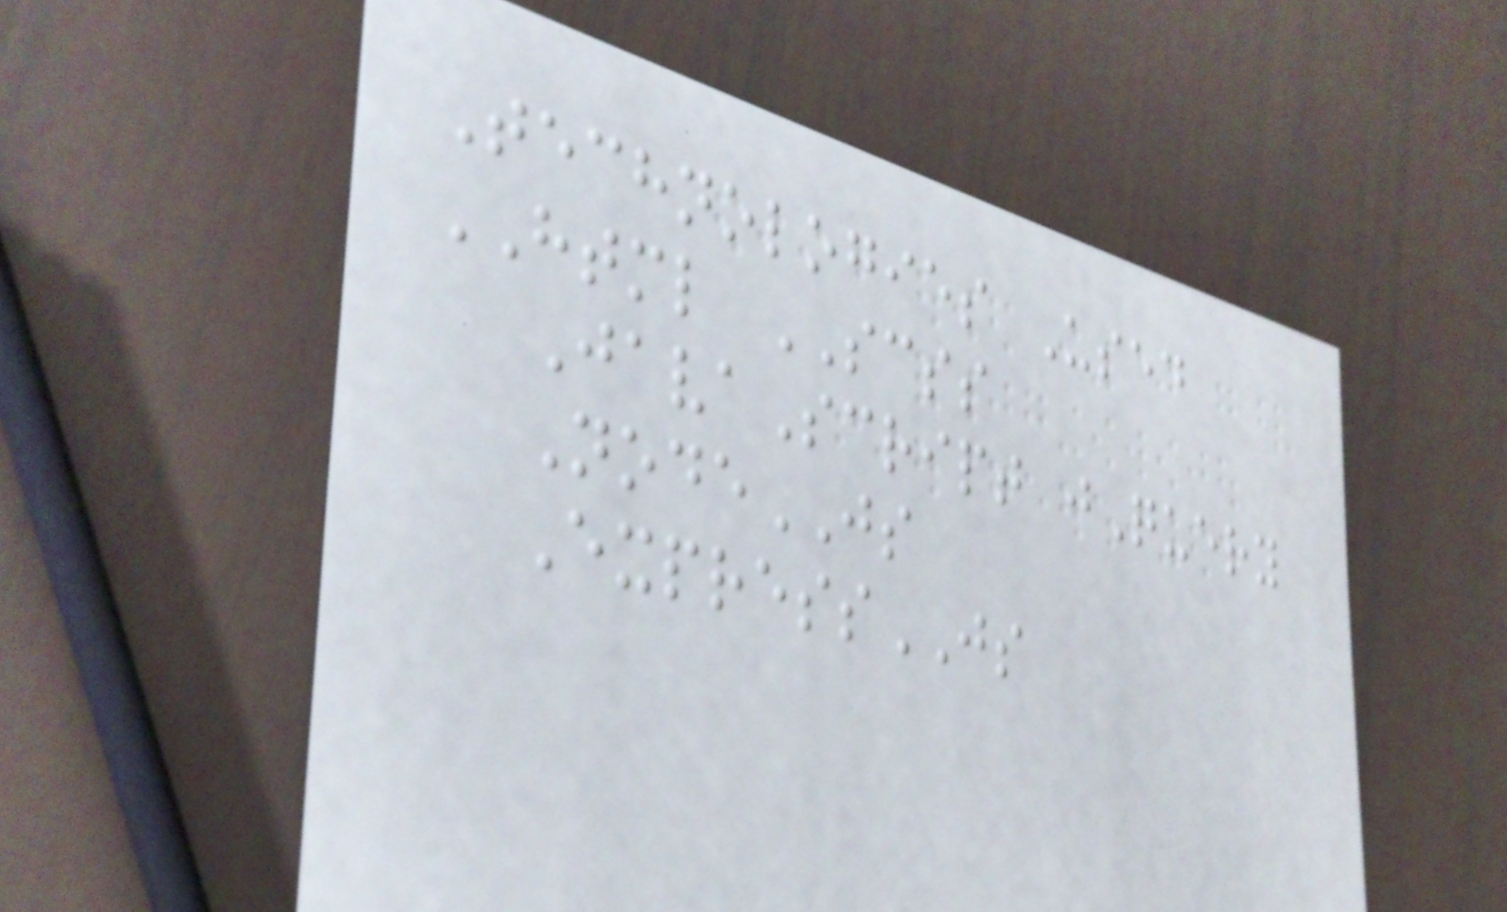Technologies Used
HTML SCSS
JavaScript jQuery
NodeJS
ExpressJS
